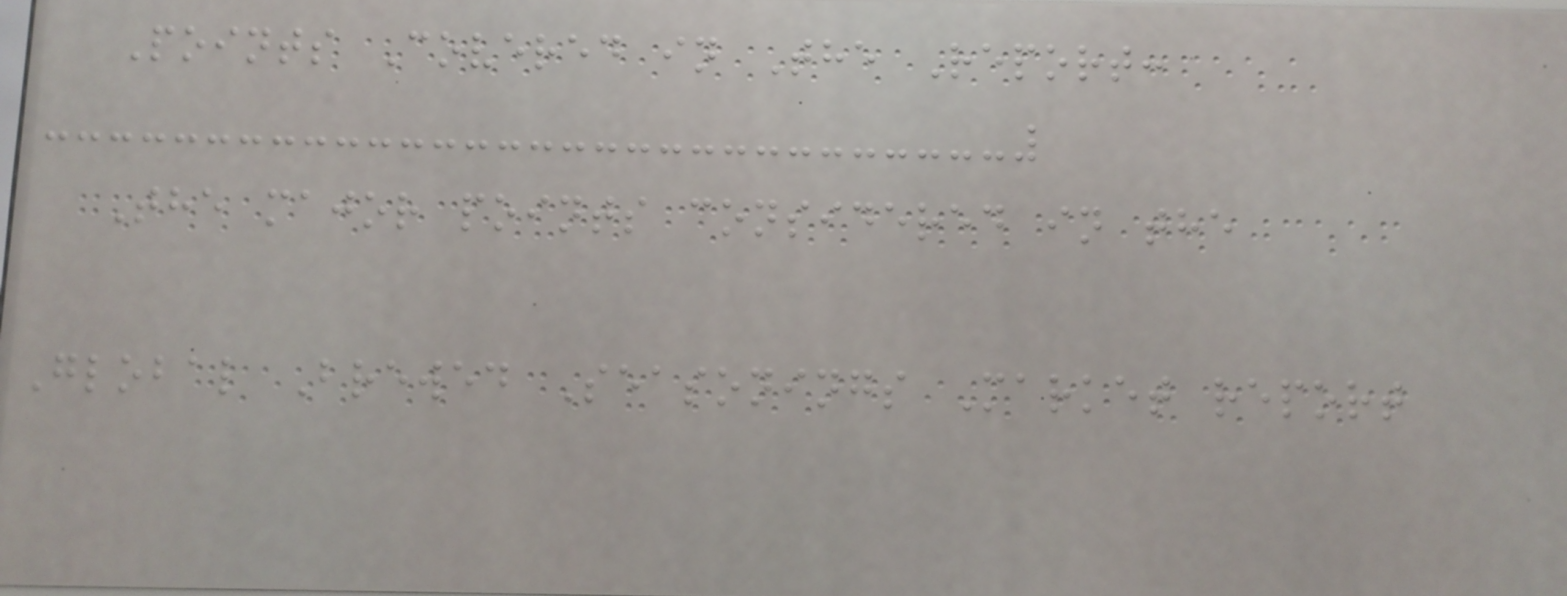Points Covered in The Report:
The major points considered in the
Global Brewed Seasonings Market report
